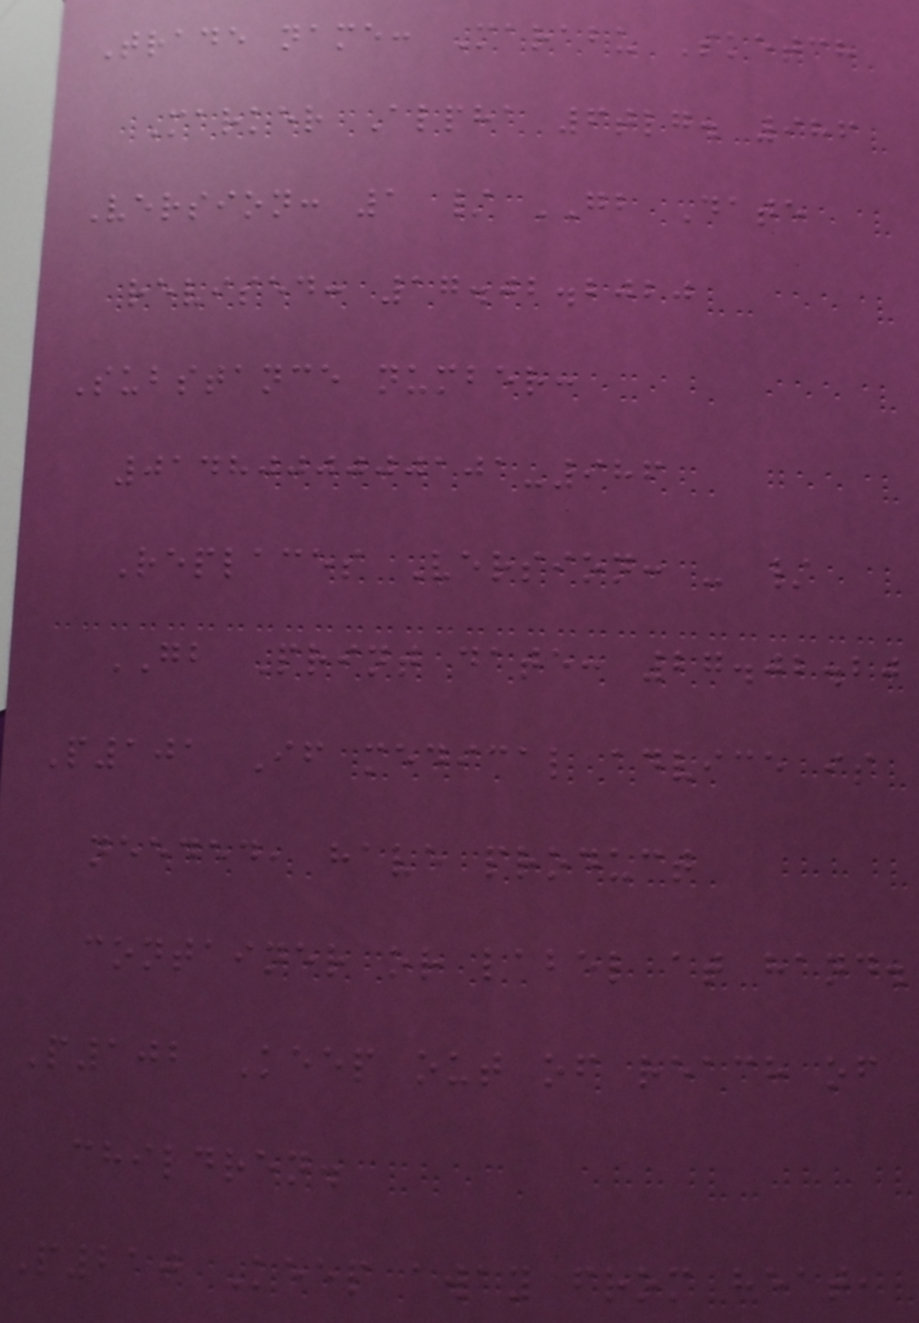Trade name: Marabu Sketch
Marker Alpha 6tlg. 986
Version: 1 / GB Date
revised: 17.02.2020
Substance number:
0148000000101-986
Replaces Version: - /
GB Print date: 27.02.20
P101 If medical advice is
needed, have product
container or label at hand.
P102 Keep out of reach of
children.
P210 Keep away from heat,
